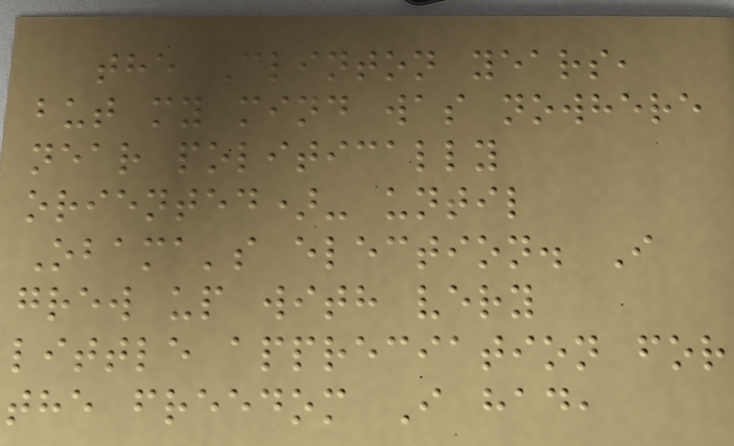the Clinton years,
but my mind was nowhere
near politically
oriented)- until
Obama's election. I
grew up with very
little appreciation for
the freedom I had,
